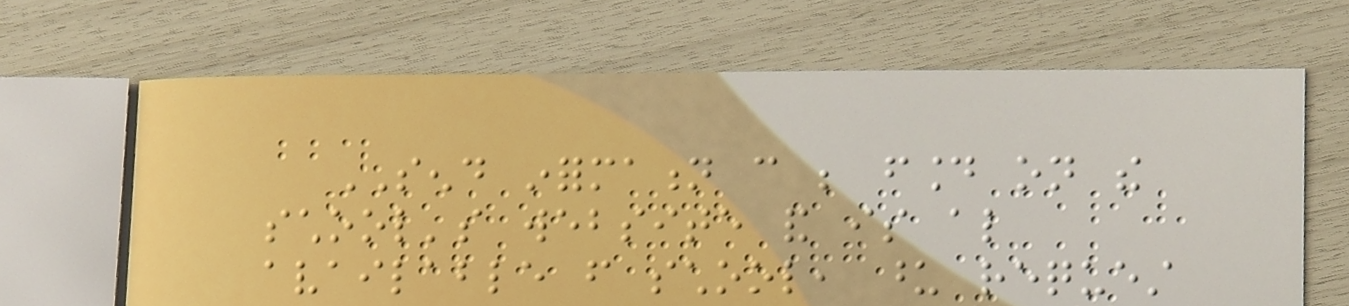SEND information can be found on the
school's website and is also
available from school, upon request
